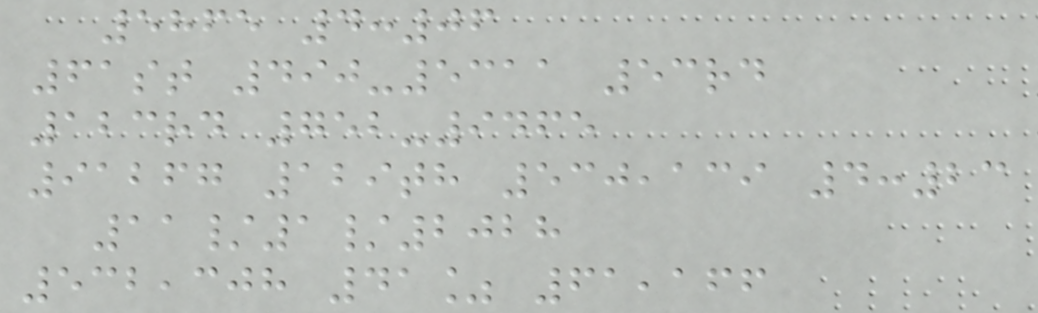5865 4:06
61st 490-5311 53rd
123rd 752-9465
91267 129th 530,139 4:23
11/1/2028
532,308 41% 61,166
